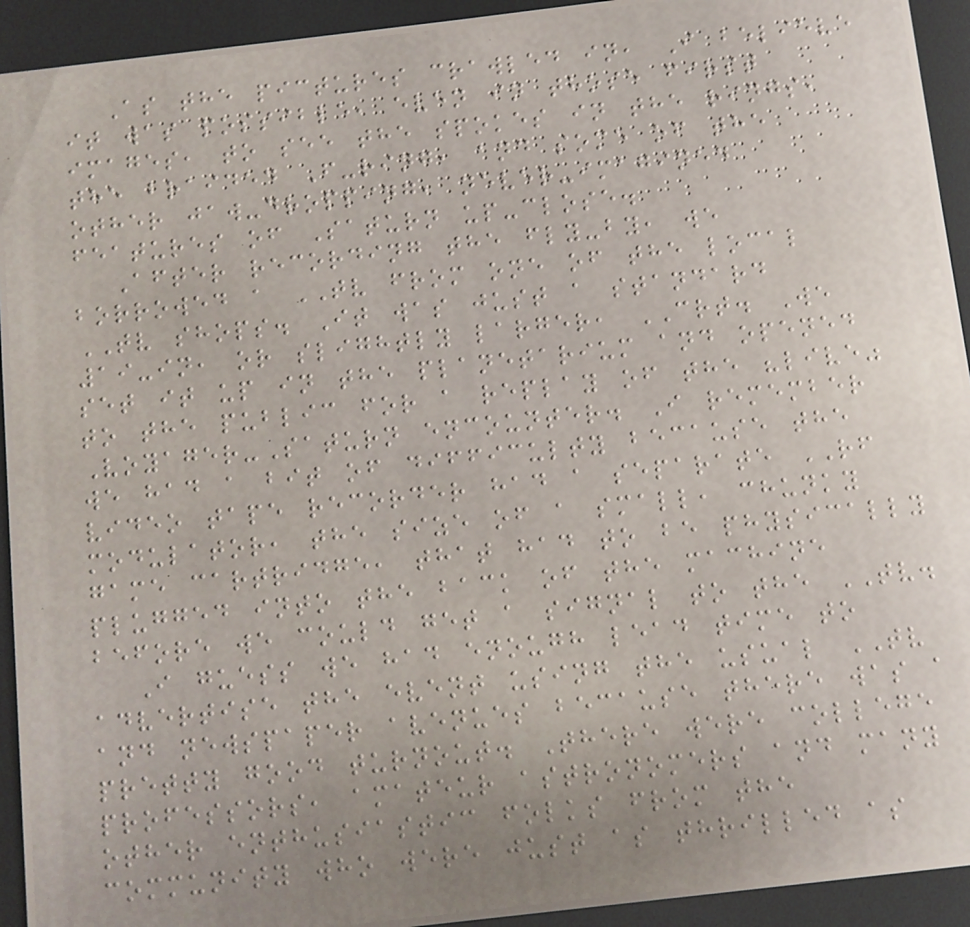As the pictures crawled in, I believe
it was possible, even in those first
images, to see the spokes in the rings,
the braided F-ring, and some of the
other jaw-dropping, never-imagined
features of Saturn up-close.
After recording the fly-by, we
borrowed a TV from one of the local
TV shops. It was just a standard
19-in, or slightly larger, CRT. We
set it up in the planetarium and opened
to the public for a replay of the "live"
Voyager-Saturn encounter. I remember
we had a bit of difficulty because the
video tape recorder had a separate RF
modulator, the size of a small, chunky
game cartridge, that had to be physically
plugged into the back of the machine
before we could get a signal to the TV.
I guess we had enough lead time to
advertise the event using the usual TV
and newspaper avenues because there was a
pretty good turnout. There were college
professors, amateur astronomers and many
other enthusiastic folks from the
community who were just as thrilled as
